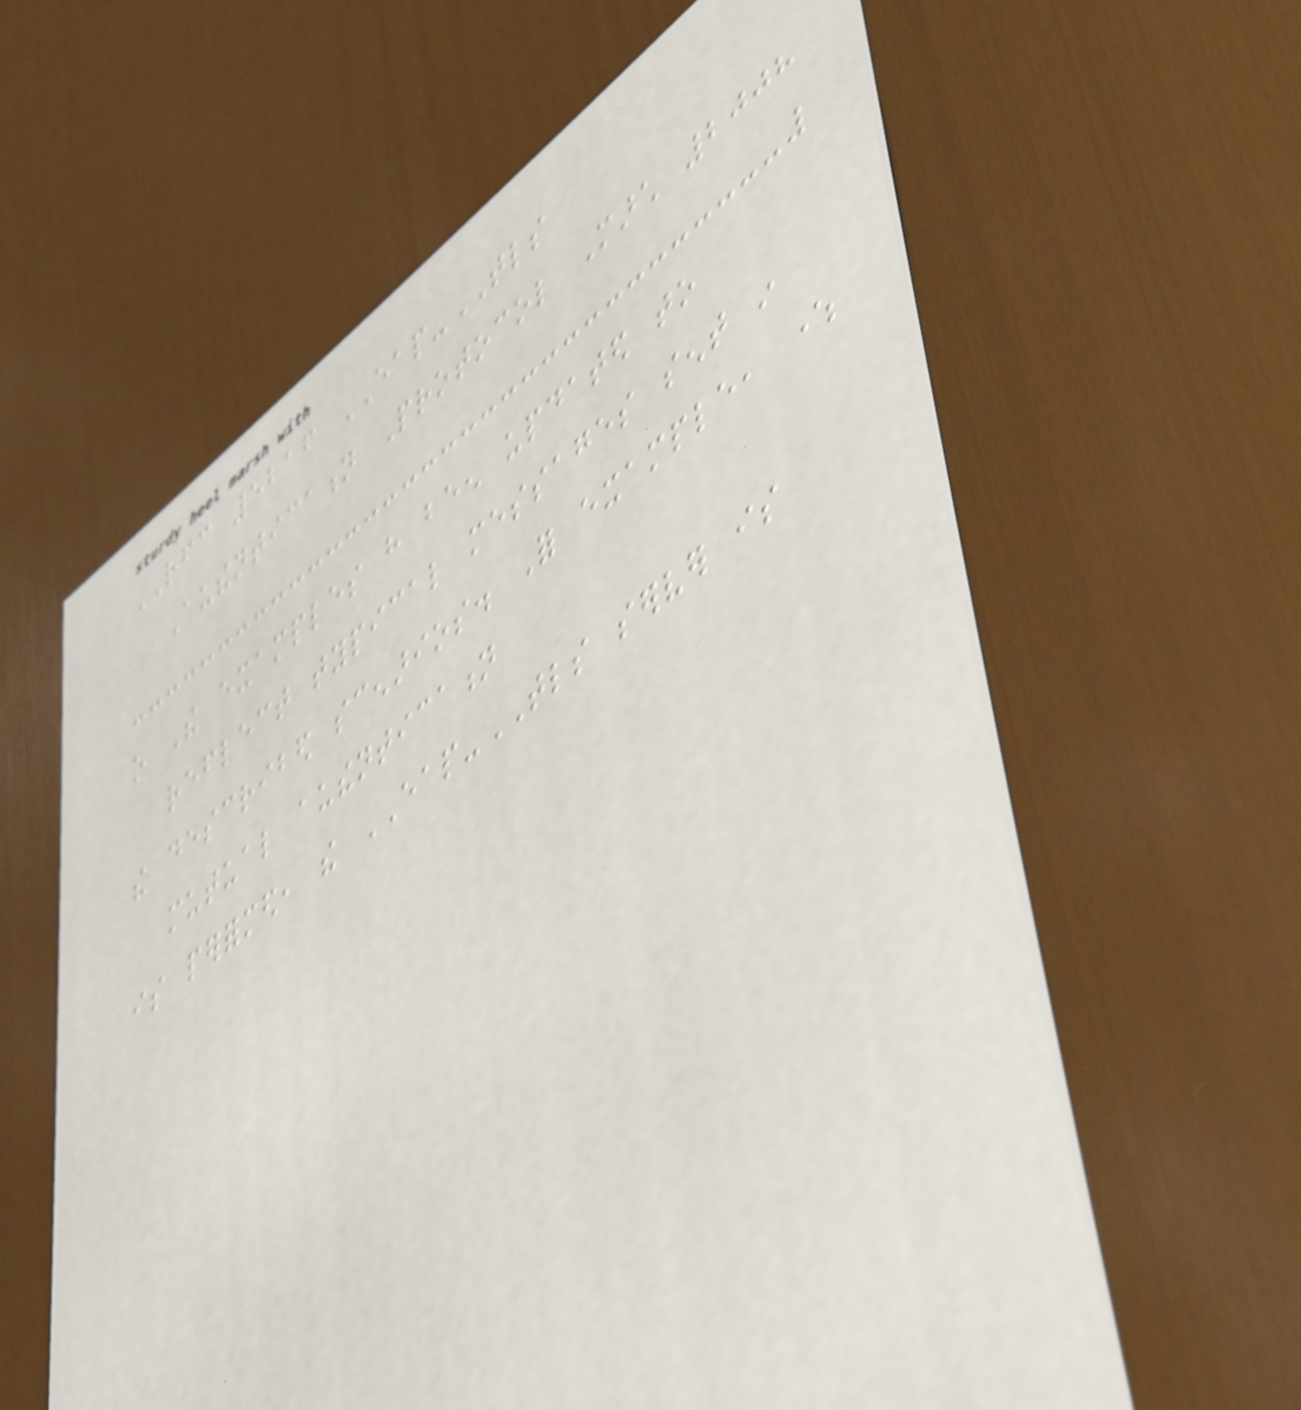RFC 5216 EAP-TLS
Authentication Protocol March 2008
o The examples have been updated to
reflect typical messages sent in
the described scenarios. For example, where
mutual authentication
is performed, the EAP-TLS server is
